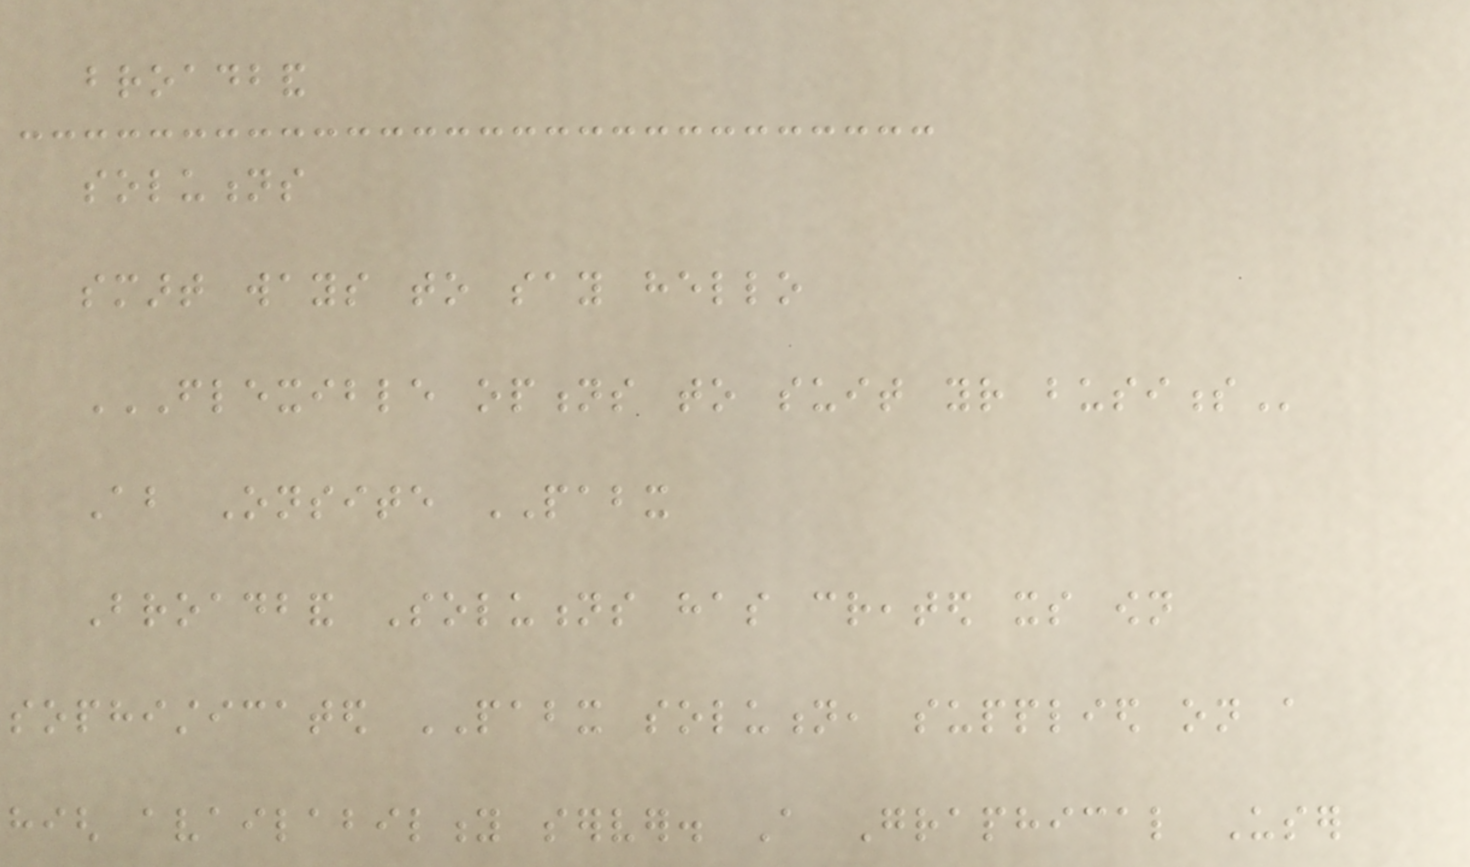broadband
solutions
smart ways to say hello
FLEXIBLE OPTIONS TO SUIT YOUR BUSINESS
About Onsite PABX
Broadband Solutions has created its own
sophisticated PABX solution, supplied on a
high availability server. A Graphical User
